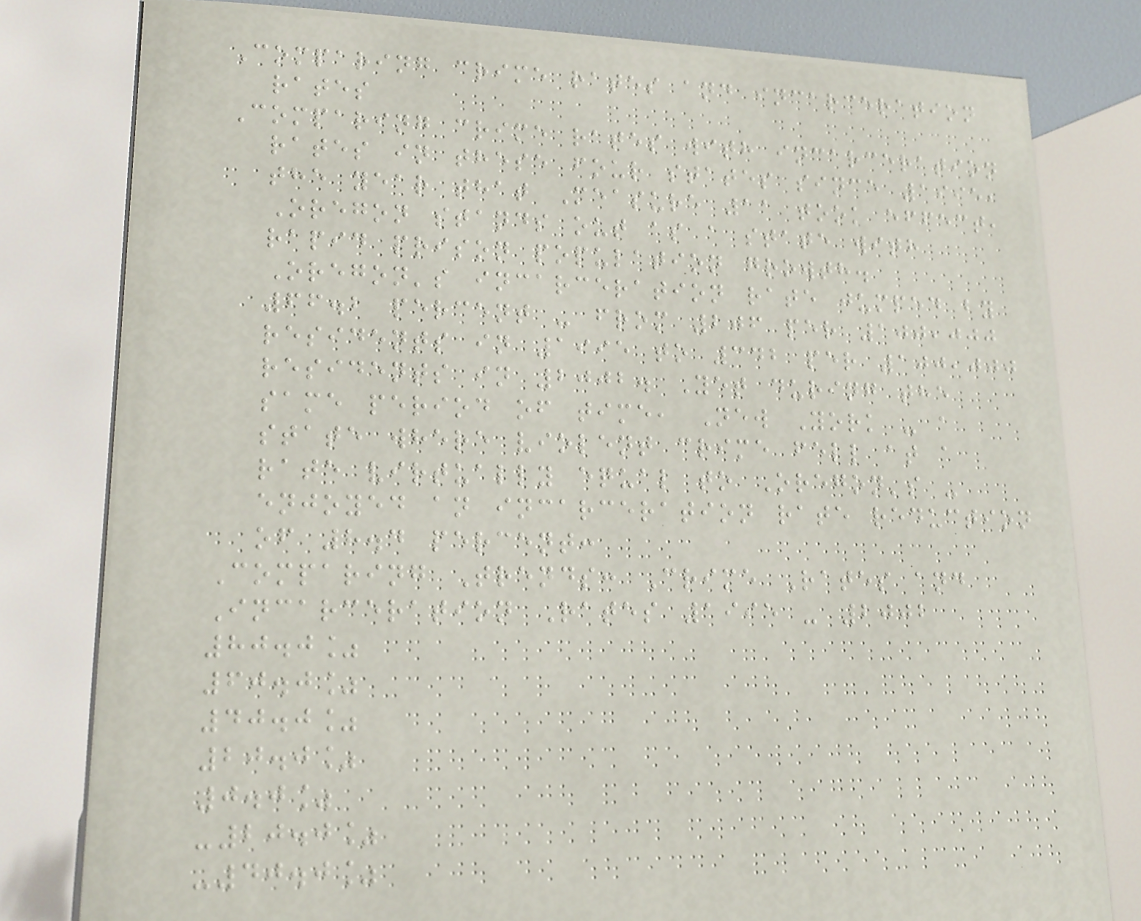Comparing crime rates and incarceration
rates
Comparing crime rates with incarceration
rates in these four states since 1995,
the year that Measure 11 took effect,
Oregon stands out as a state with
rapid prison population growth.
Oregon's incarceration rate jumped by
66.2 percent - from 206 per 100,000
residents in 1995 to 342 per 100,000
residents in 2002. Yet during the
same period of time, New York - a
state where violent crime fell at a
rate virtually equal to Oregon's -
enjoyed an incarceration rate reduction
of 8.4 percent:
Comparing Trends: Crime Rates and
Incarceration Rates 1995 - 2002
80.0%
60.0%
40.0%
20.0%
0.0%
-20.0%
-40.0%
